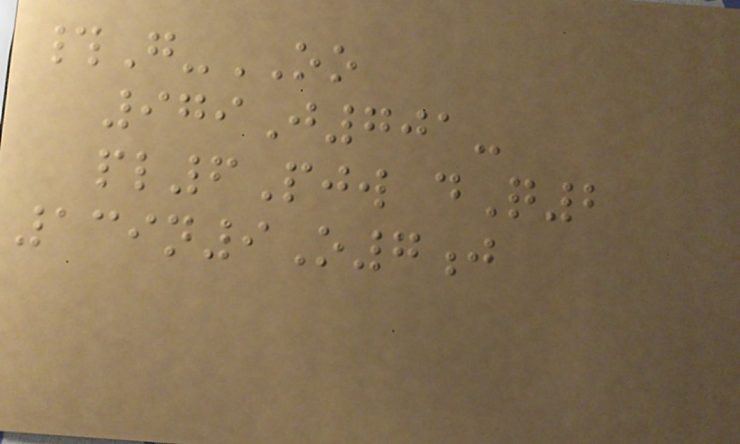#G-OO
979J701-
pl6Pjw dQ2
139n9O7j
